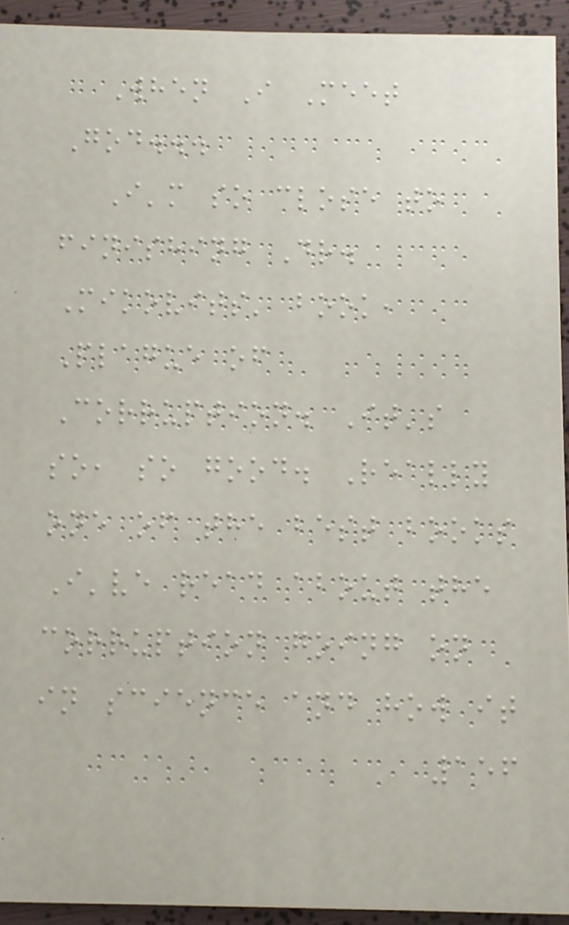When I Meet
God...
I'm so close to
finishing Dr.
Mikovits' book,
Plague of
Corruption. It's
so, so good. Really
one of the best books
I've read about the
corruption going on
in science and how it
156
